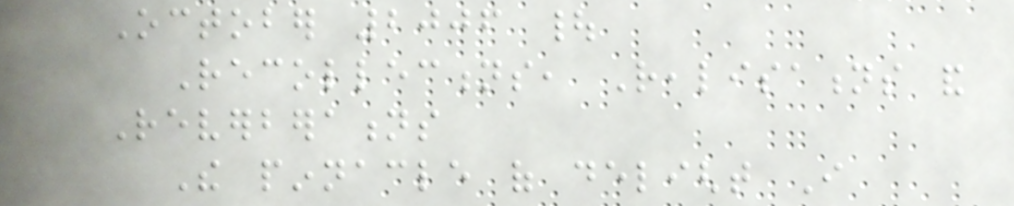October 2006 |
Recollections, Realisations and
Reverberations
The pinnacle of delight I
